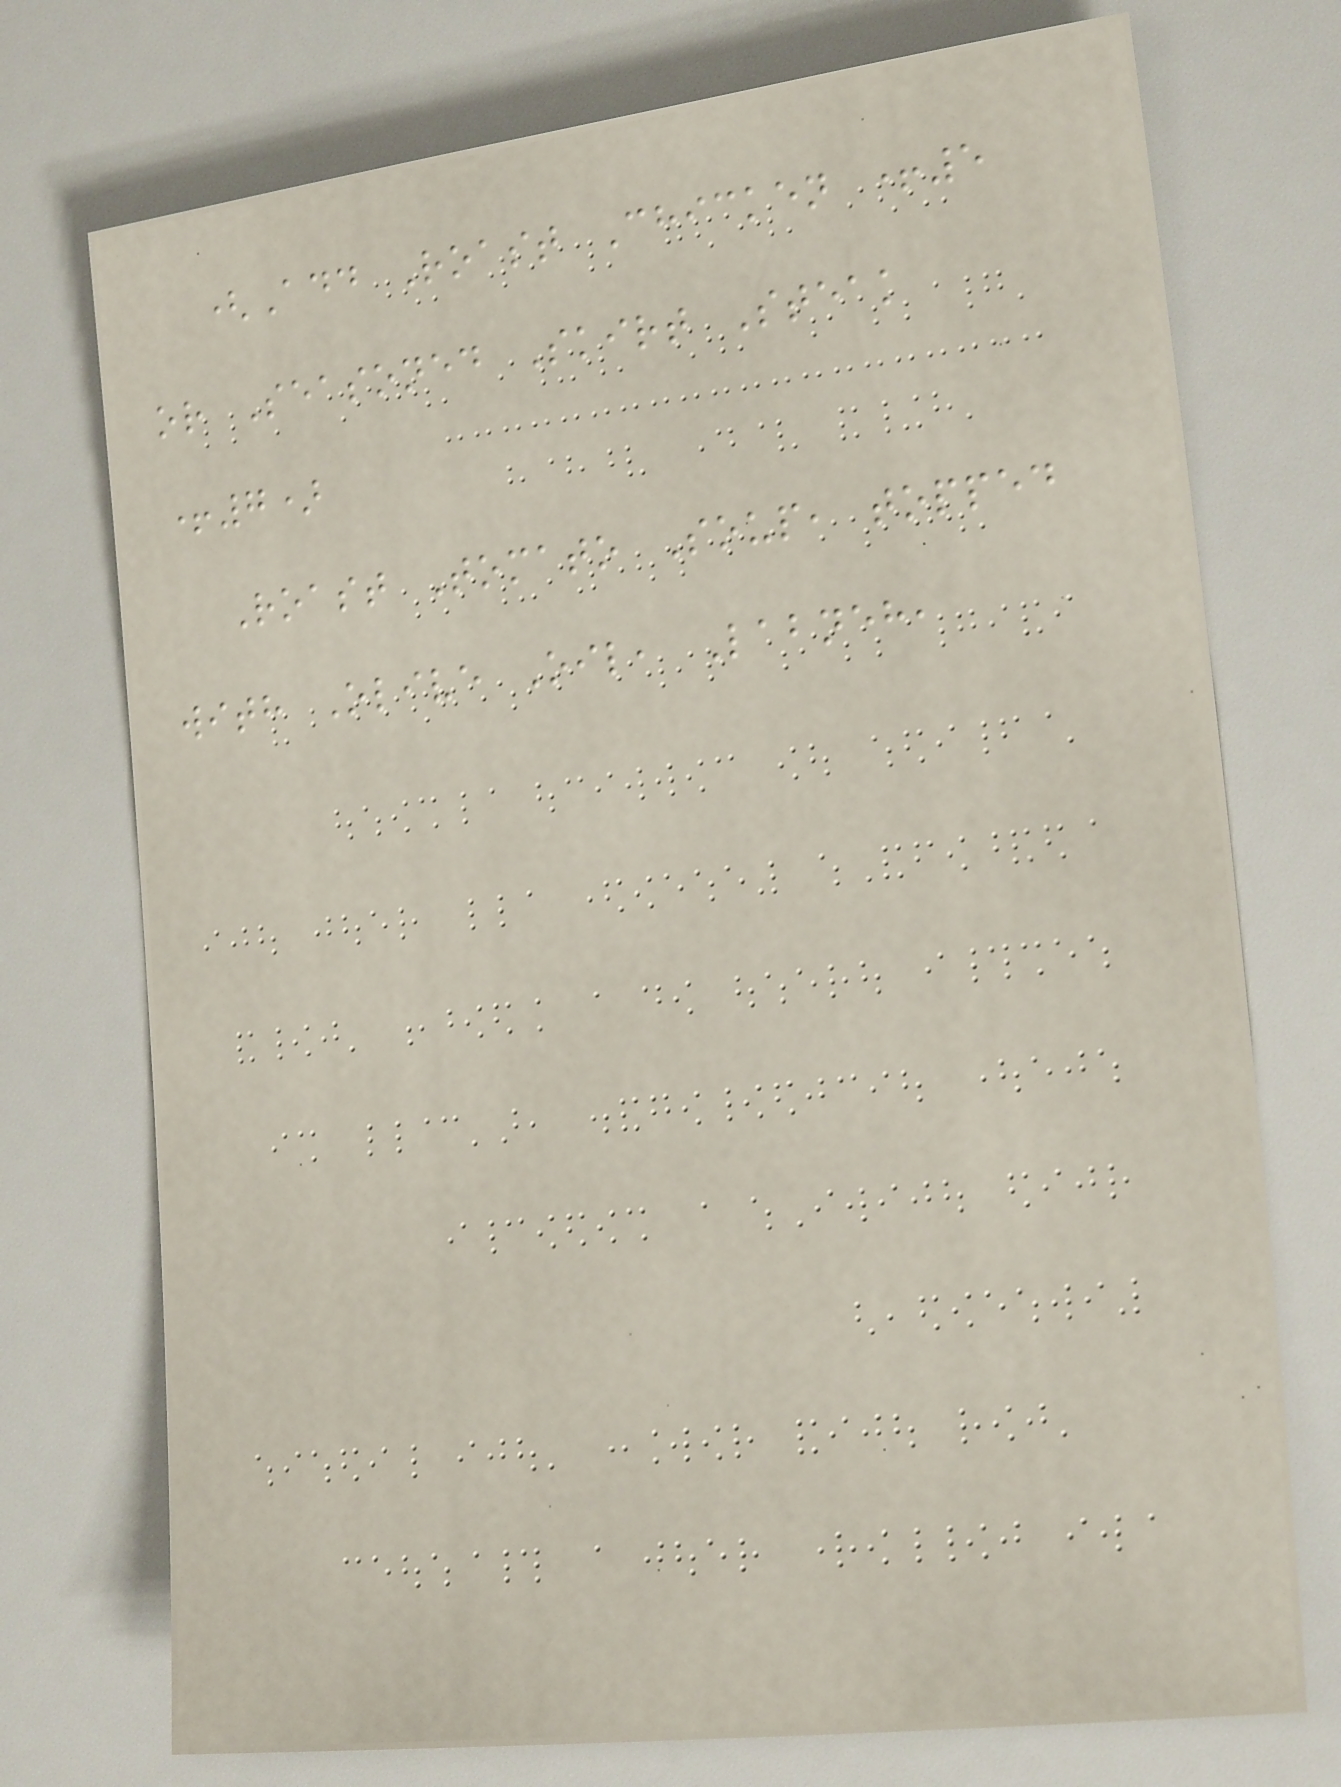(Add Roast Chicken +5
or Seasoned Skirt Steak
+7)
Roast Tomato Soup, topped
with Olive Oil, Labneh,
